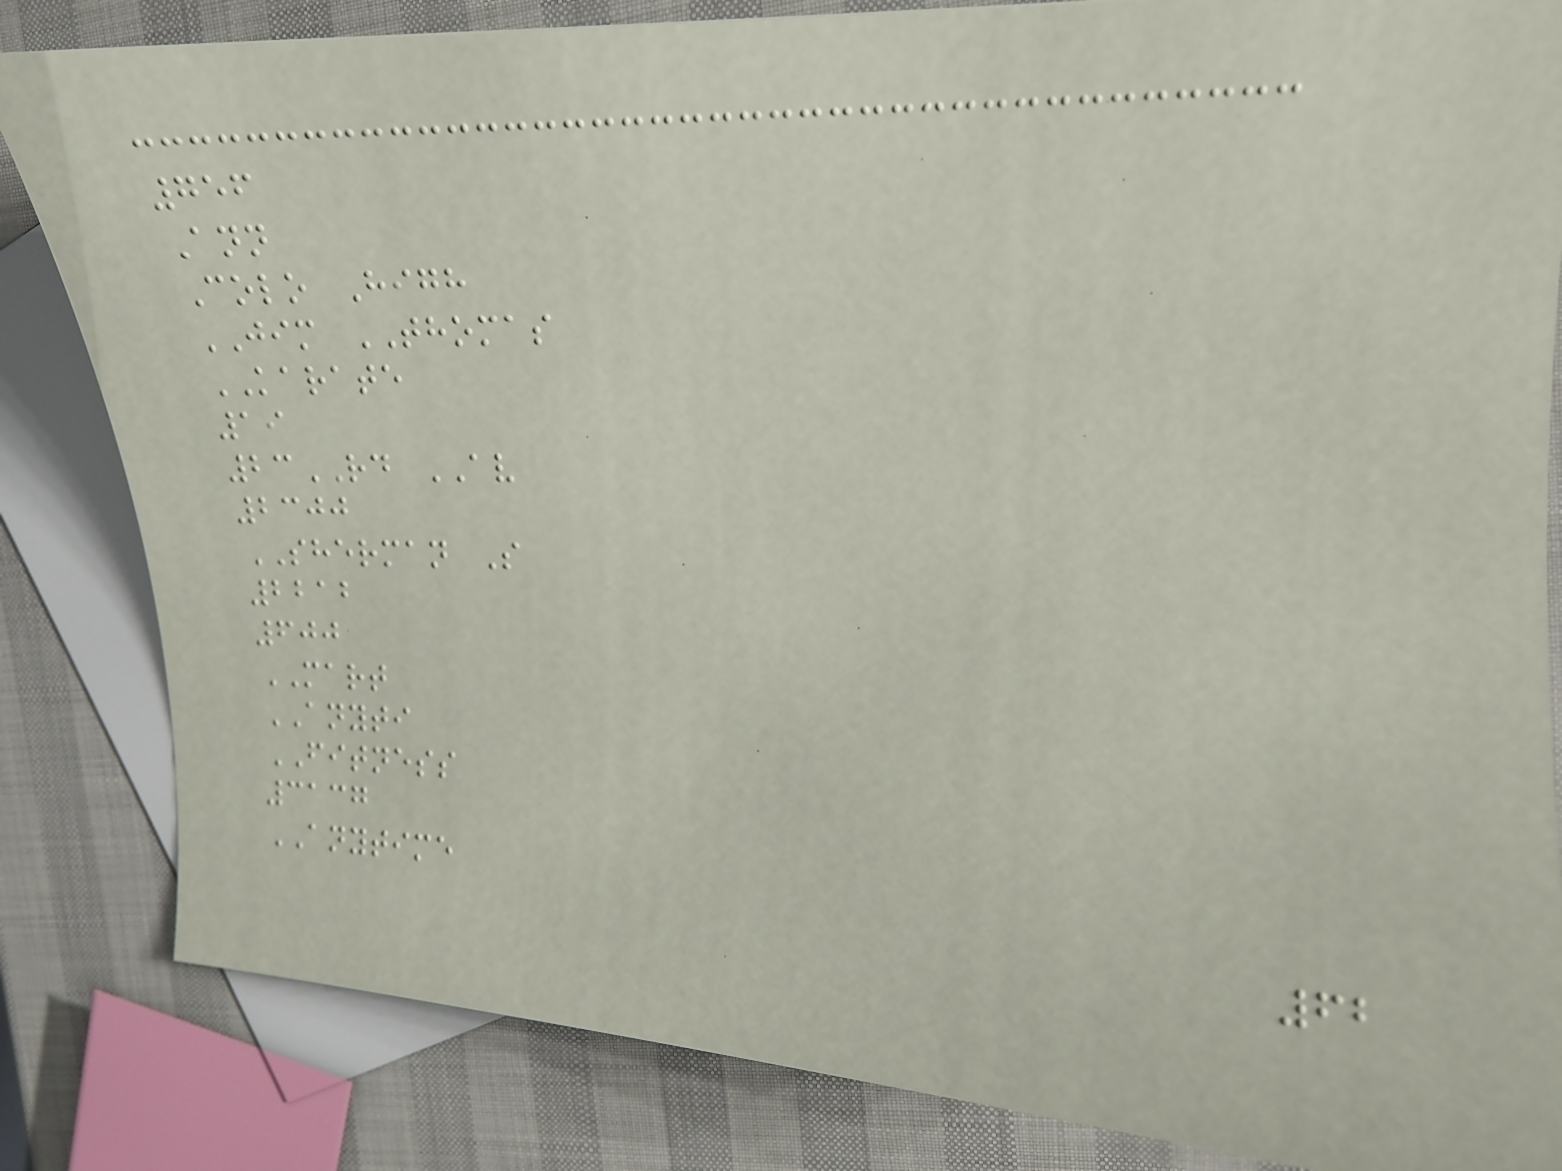756
Ann
Colo High
JIM THOMAS
KARATE
19
23RD AV
2300
SHERMAN S
2212
600
MART
ANYTI
FITNESS
3137
ANYTIME
62
